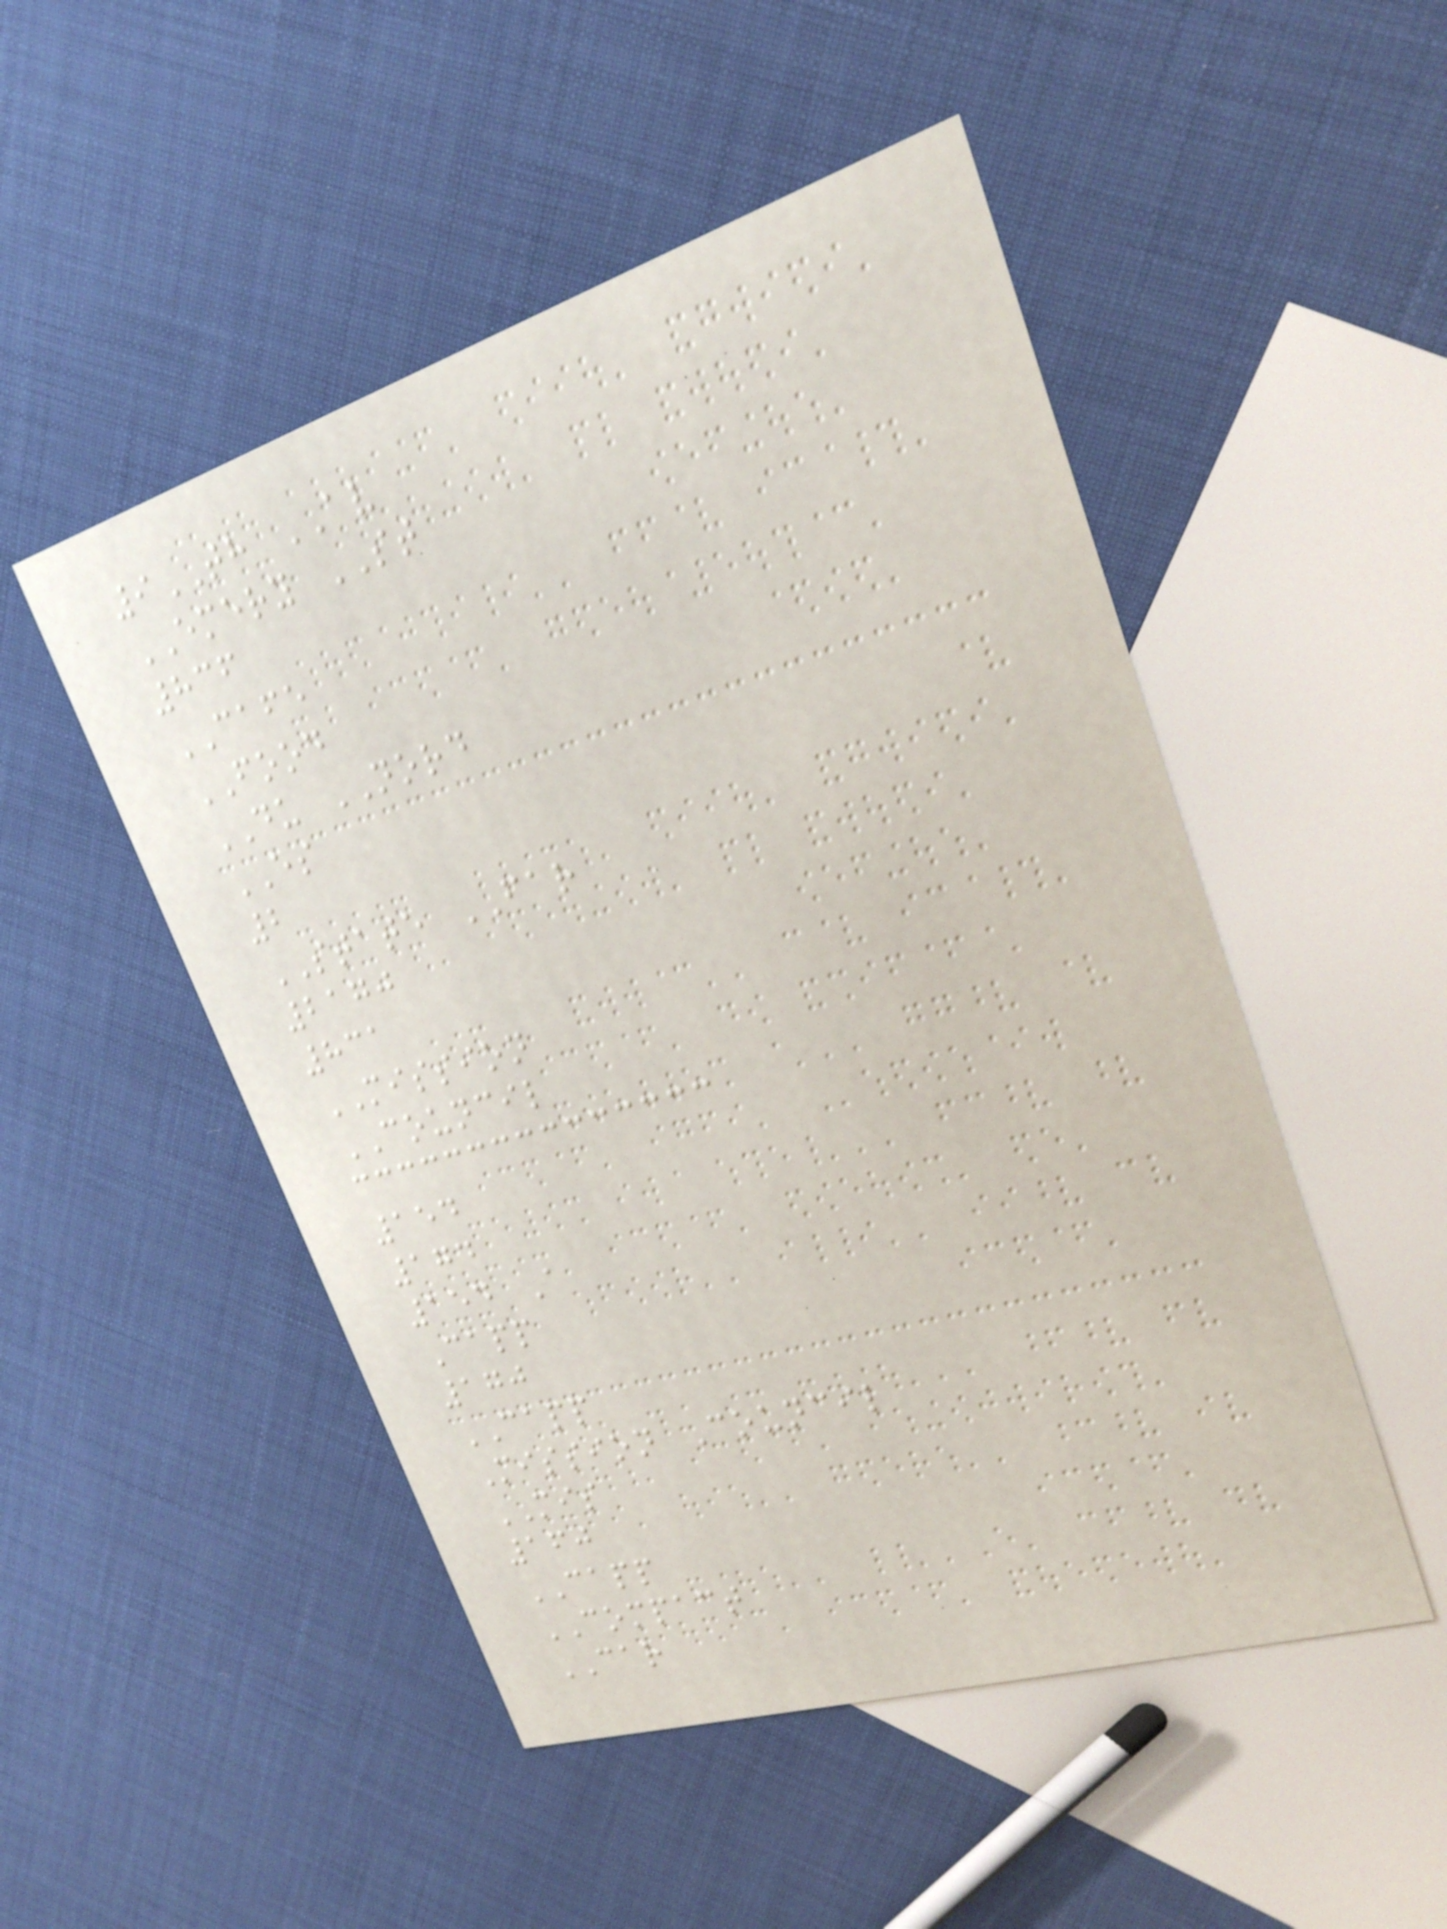9TH AV
EMERY ST
836
CAFE
FOOD
DU NORD
ES
2
STATE FAR
2170
831
MISSION
COUNCIL
154
174
154 A
Capp
170
CAPP
Mission Council
MIS
160
CAPP
COMPACT
CAR
